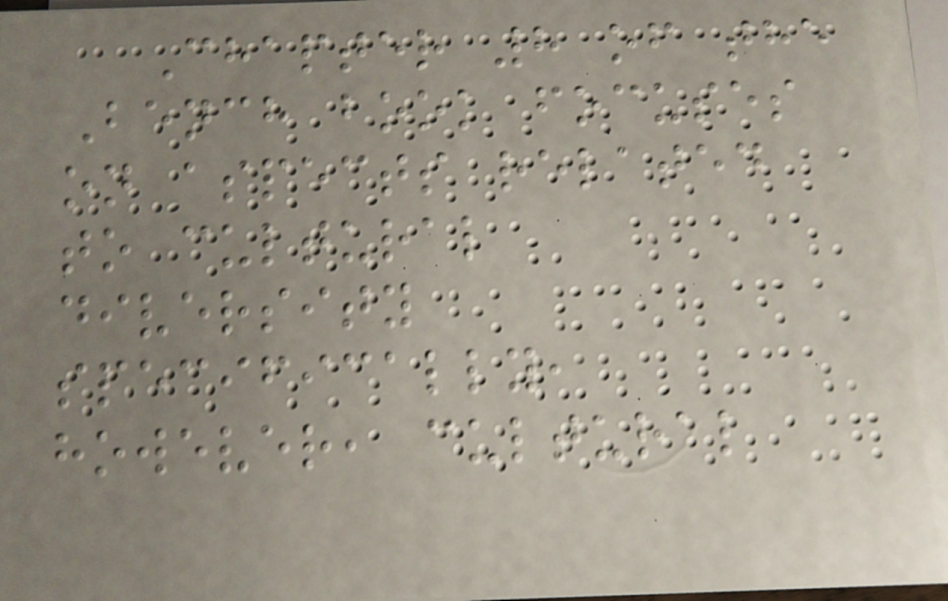Chapter 8 of the
Bench book focuses
on aspects related
to cultural
diversity
specifically,
however, cultural
